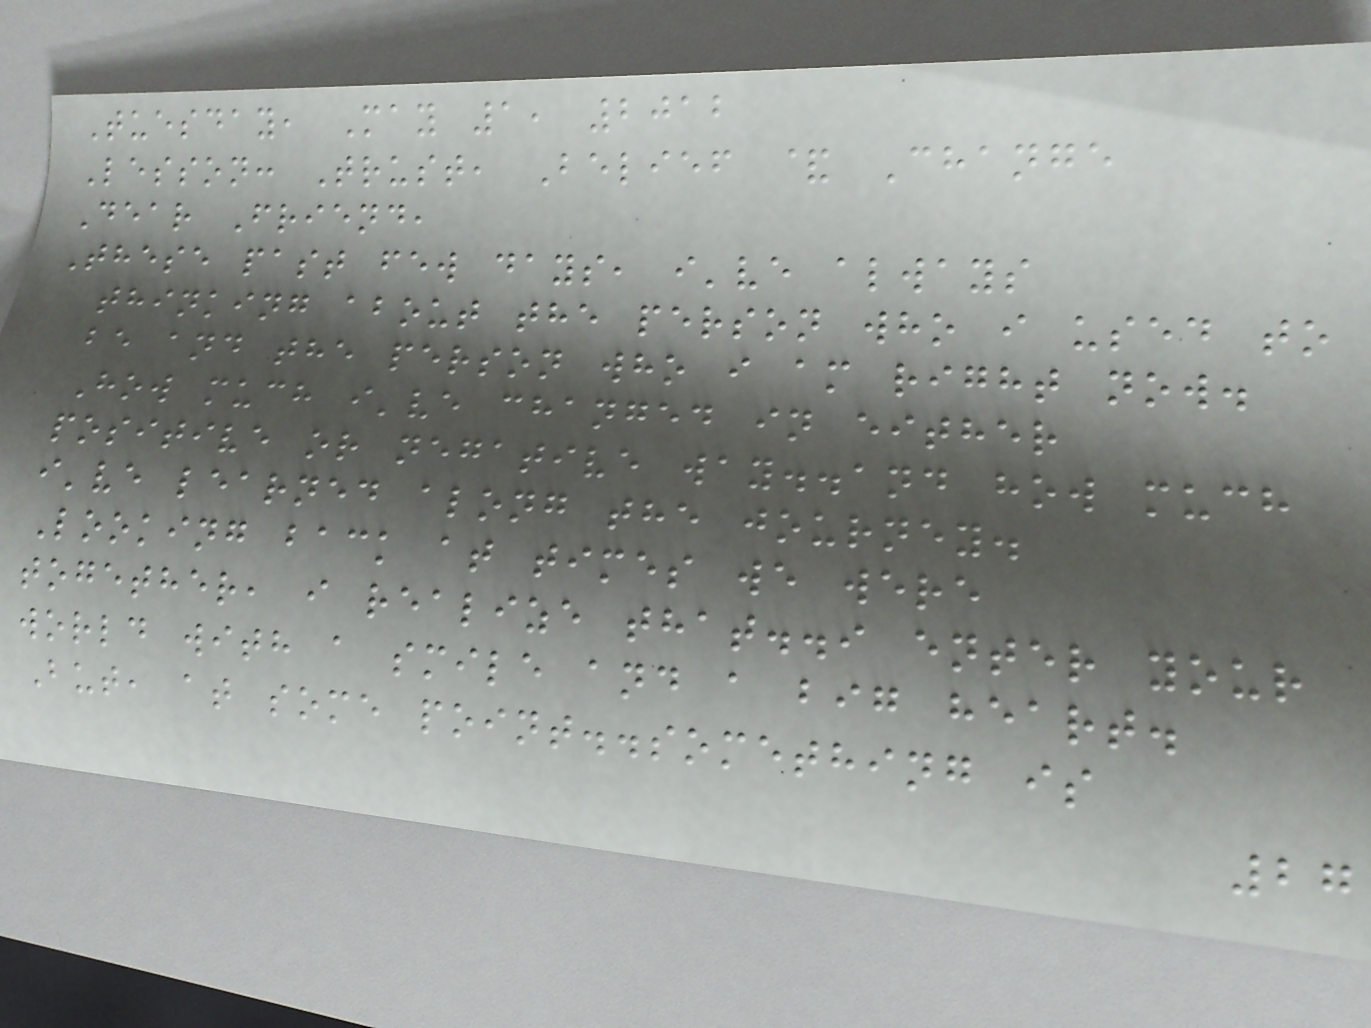Tuesday, May 1, 2012
Lesson: Trust, Belief & Change
Dear Friend,
These past few days, i've always
thinking about the person who i used to
be and the person who i am right now.
How much i've changed in either
positive or negative way..and how much
i've learned along the journey.
Looking back at times we were
together, i realize that..i enter your
world with a smile and a big heart.
But, at some point..something is
27
